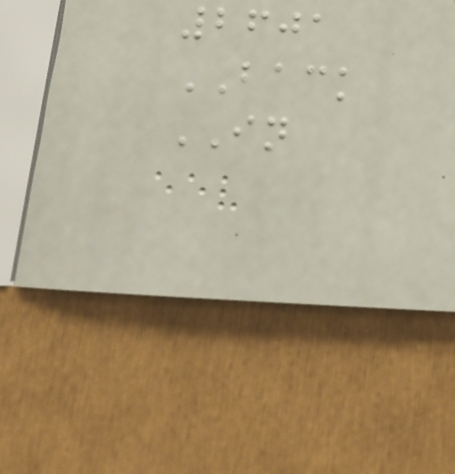2601
BACK
IN
